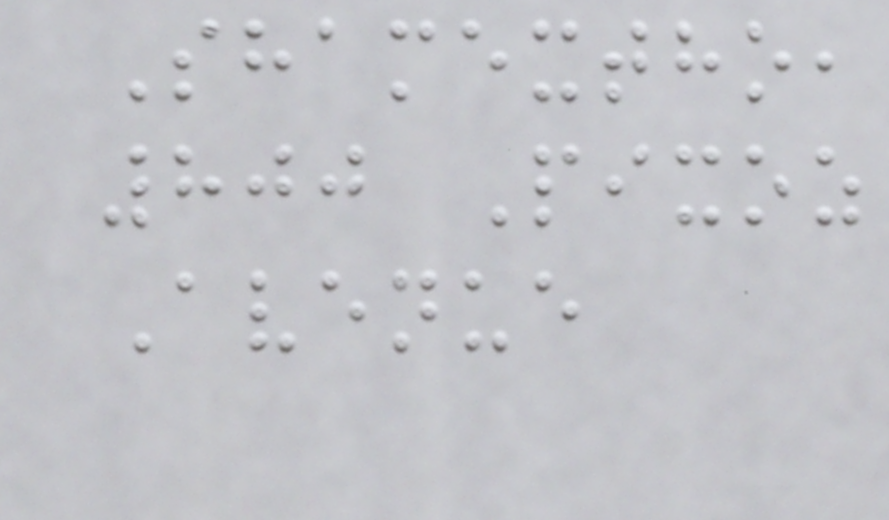Shamextho,
800 Pixoz
Avenue
